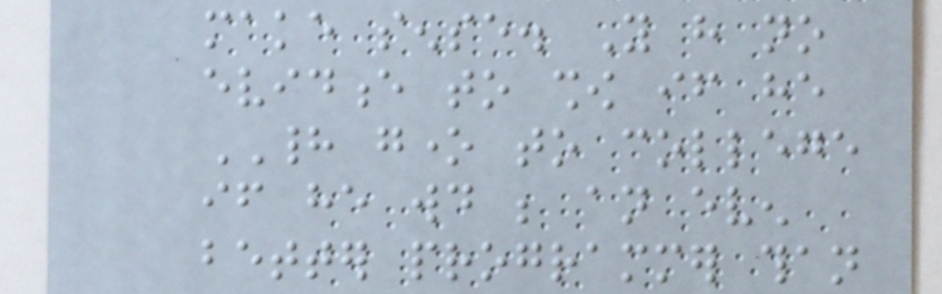make sense. You have no
evidence to show if he
HAD gone to college
if he would be an even
better programmer than
